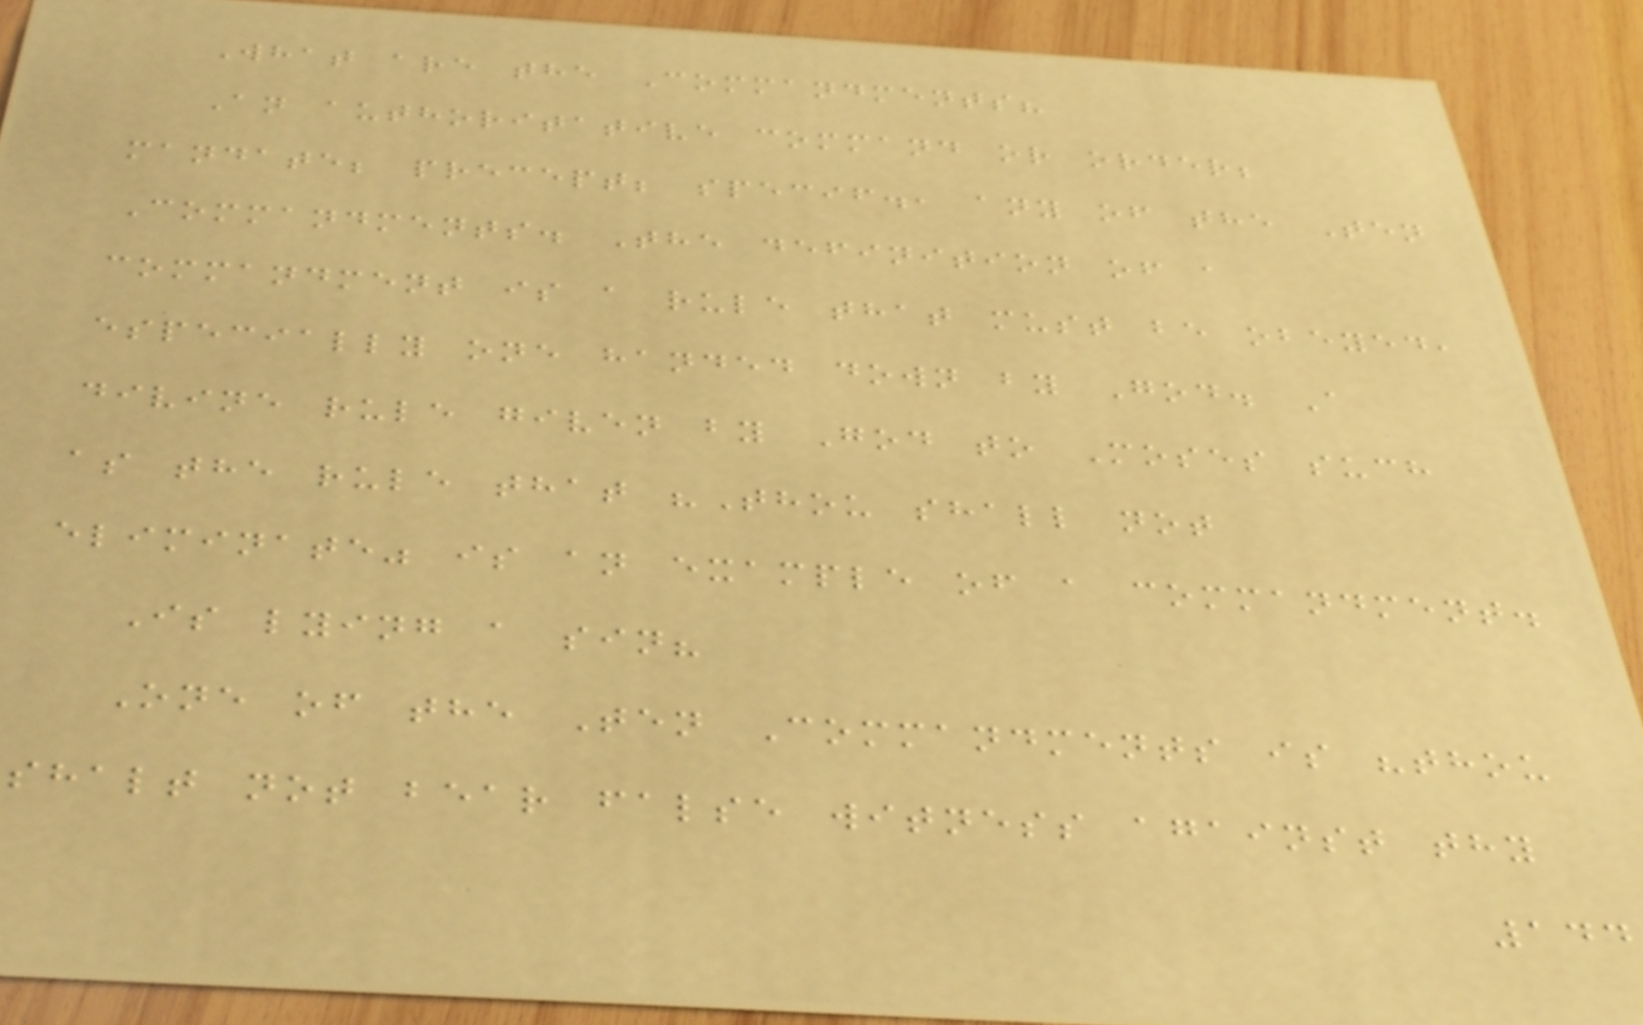What are the Commandments?
An authoritative command or order;
mandate; precept; specif., any of the Ten
Commandments. The definition of a
commandment is a rule that must be obeyed,
especially one handed down by God. A
divine rule given by God to Moses such
as the rule that "Thou shall not
eliminate" is an example of a commandment.
Is lying a sin?
One of the Ten Commandments is "thou
shalt not bear false witness against thy
144
